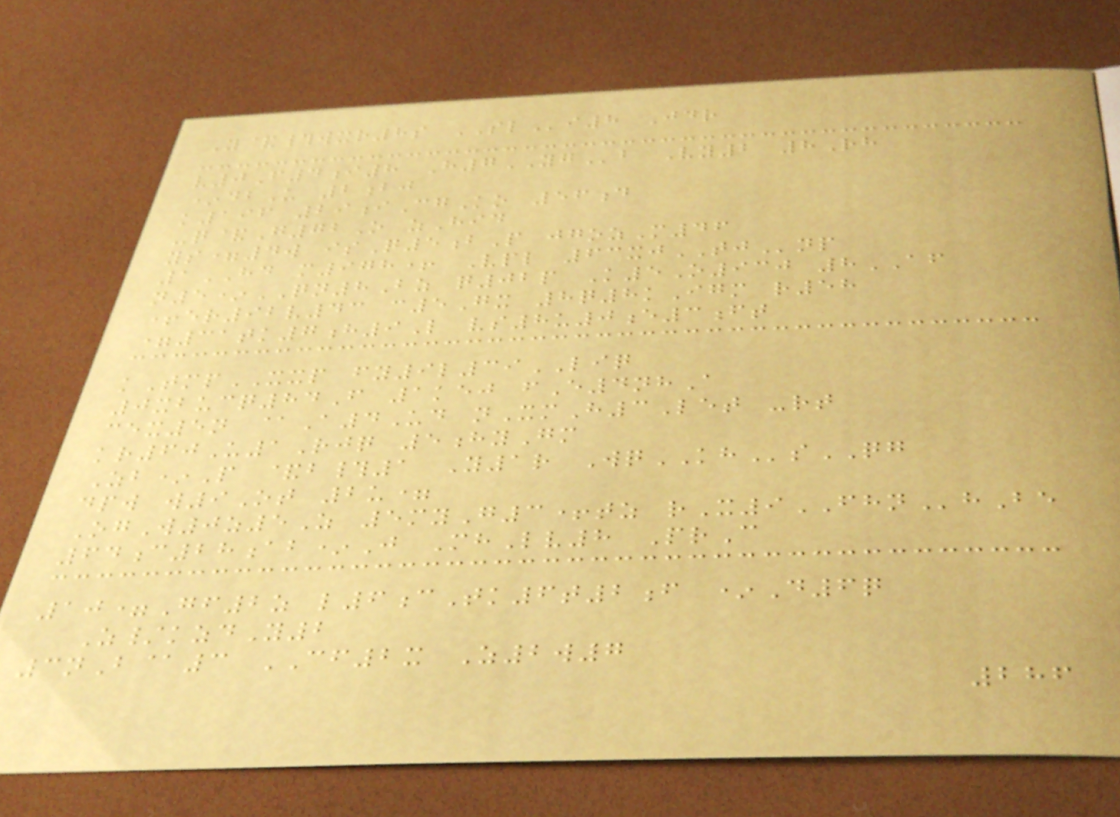Y&#wxr8s SLi8 Jdr
v0F4i8 H7YGb Vy2 8Rh
*dbU 2bj
k196 29iCgKo 56d
-q&G72O zHid
ys=4w isQ5bP jgozM46
1HD m978+ Vpl 63xjTJnp
n5*QN8Bz q02p K5O930 8AF
+er92v43 c5Gx 8q8kIgm r58
=31tk7h9L vs8u0e3ft
kTmpXXP fy9l39LIQ
0xbucq84F 1kej fE4nhA
cex5n @A4Ud nXmH3Let -rt
kr60U1Rjq 5hyGm
Zb*P &b#1 Y1r WqKHsQG
dpw w9Ot 2u=
OgW0z5Z 5myG3+tz rX9FHNhBe
64c28ab*J MhLv8 PrC
10=Gf2z l6cTk6t2f *D6q
Z/kzdY2
3nB@3 CF2x Z2w7
286
